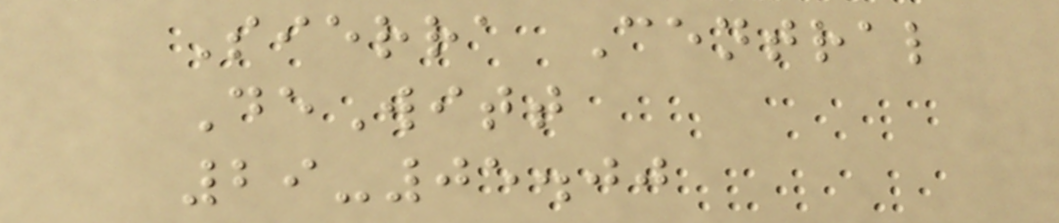Sierra Central
DeWitt
29-05.00
